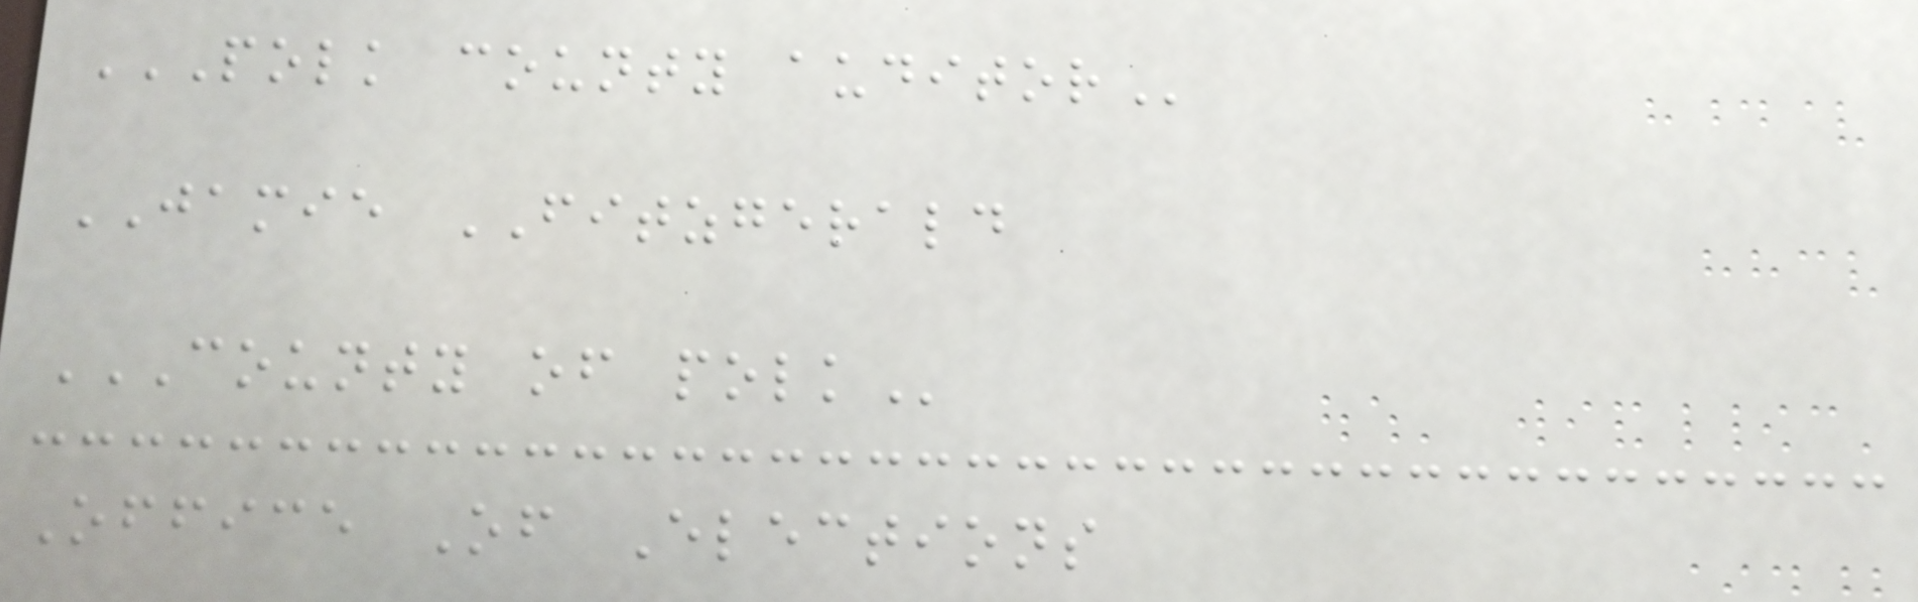POLK COUNTY AUDITOR
JAMIE FITZGERALD
COUNTY OF POLK
Office Of Elections
